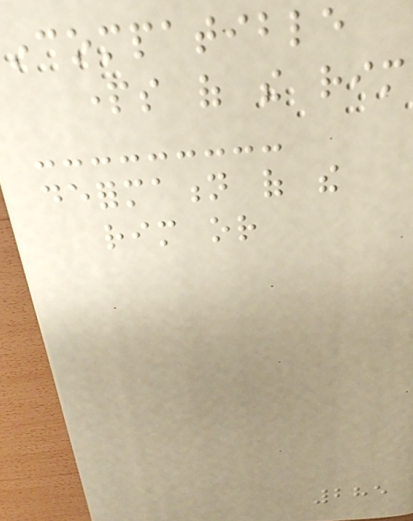incompatible
parts of the rim
deformation of the
rim or
285
